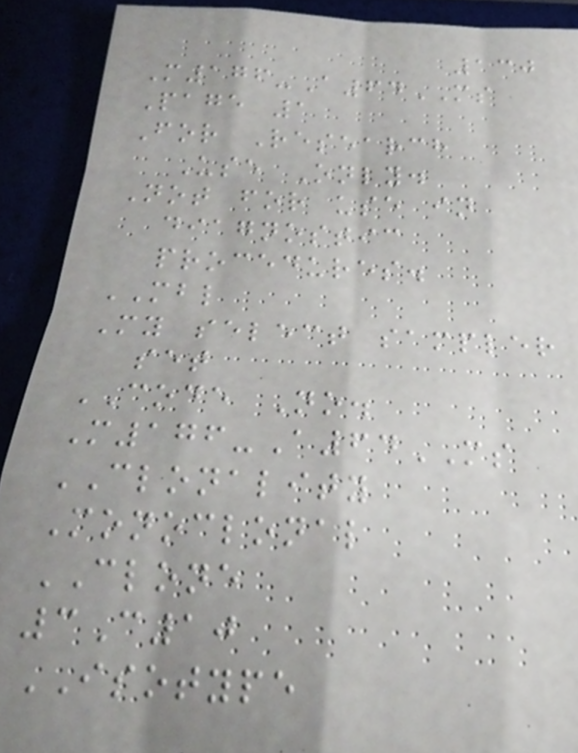130
M176-A64MS
Page 1
For Research
Use Only.
Not for use in
diagnostic
procedures.
MBL
My select sampler
set
CODE No.
M176-A64MS
CLONALITY
Monoclonal
CLONE
3C10
ISOTYPE
